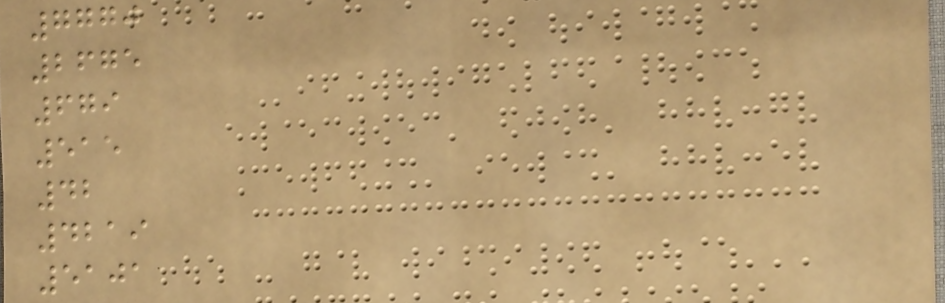7770
2675
679
515
42
4219
5101
